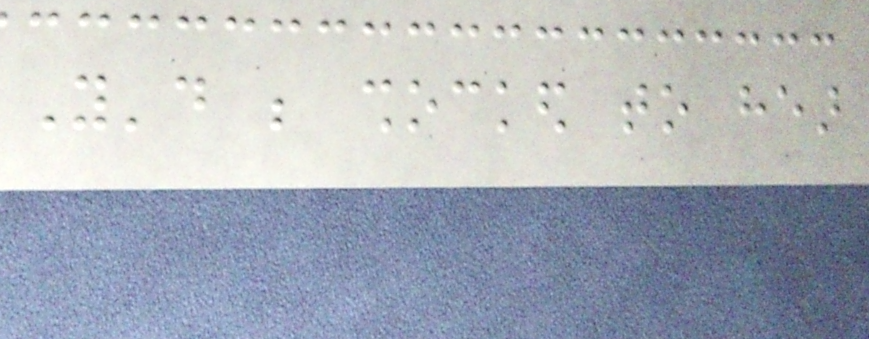You'd be shocked to hear
